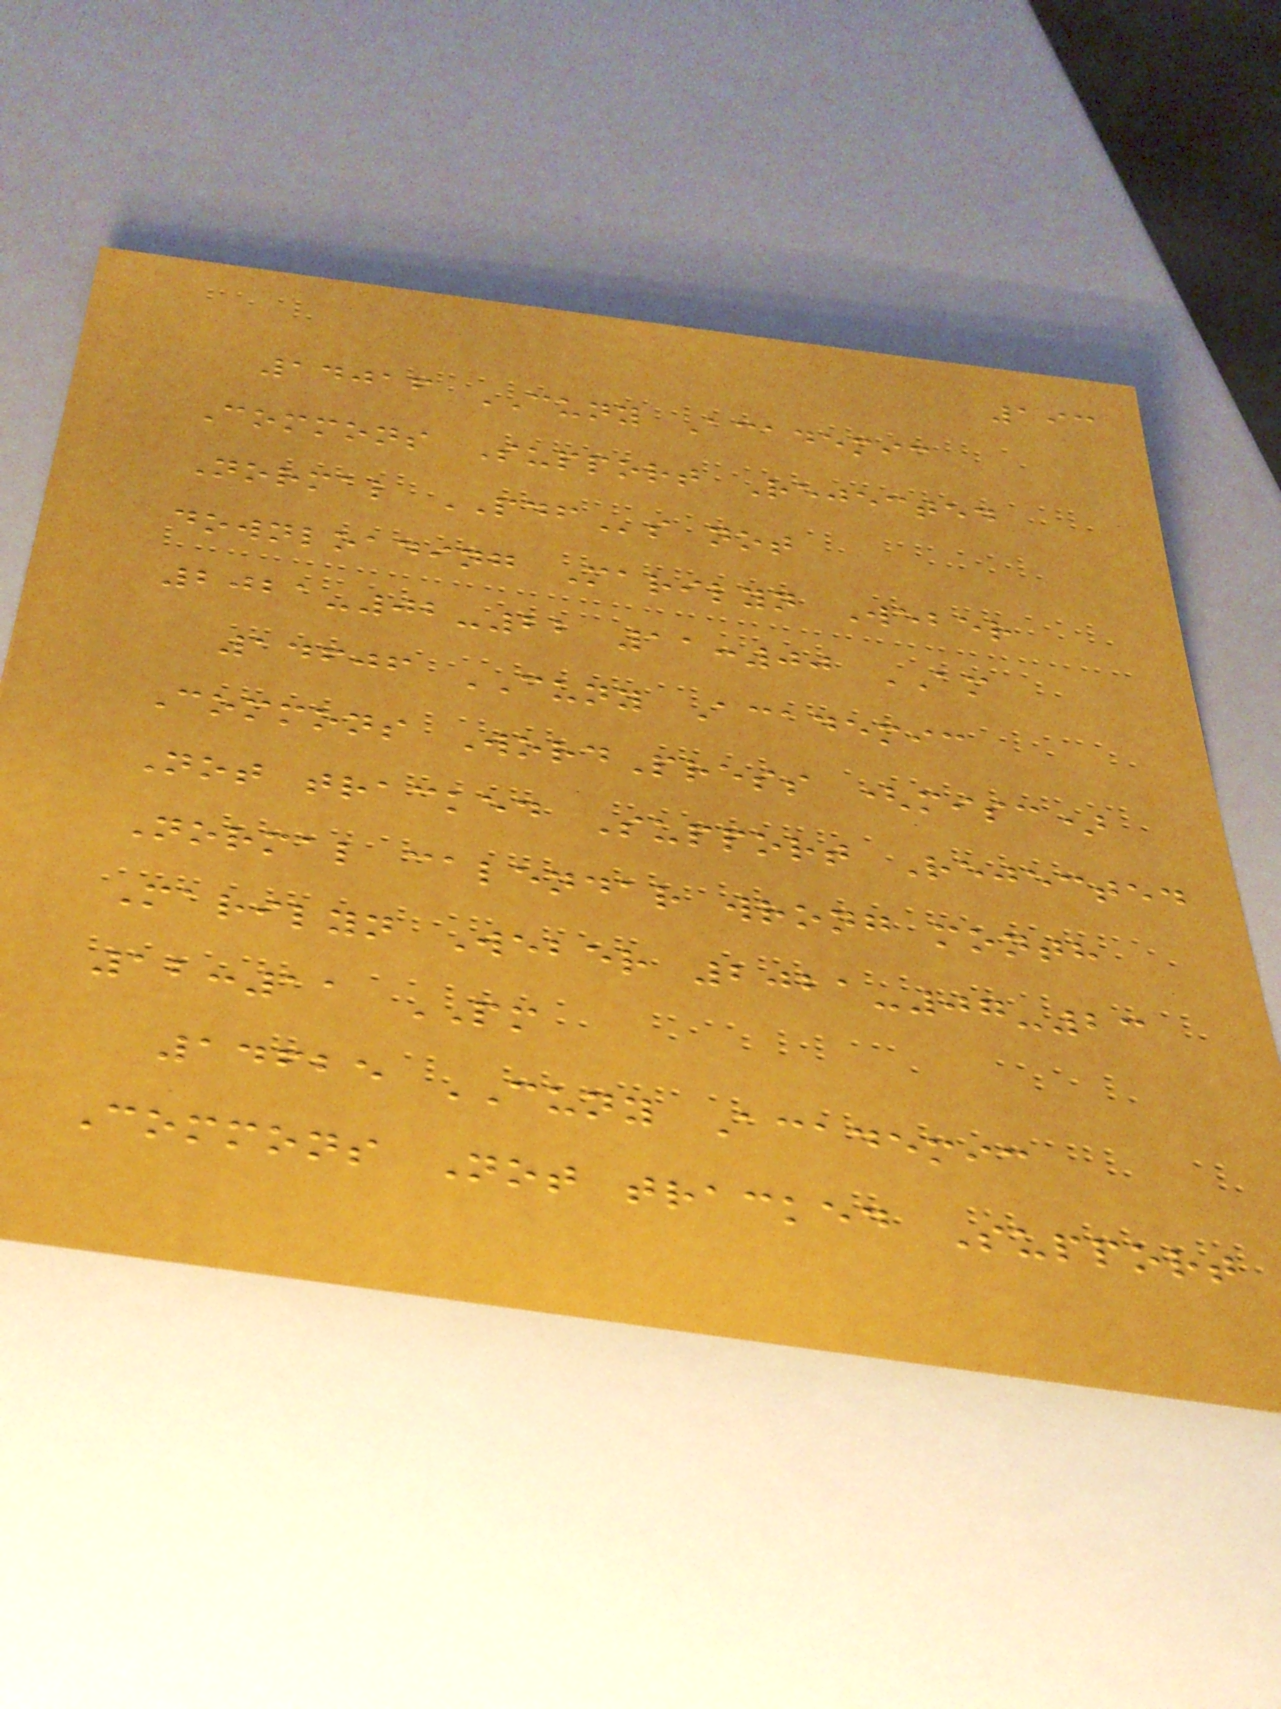193
14016 CUNY Academic
Commons Support Rejected
Normal PDFs not
downloading Marilyn Weber
2021-02-22 11:00 AM
14606 CUNY Academic
Commons WordPress (misc)
Not tracked Support Rejected
Normal calendar wrong month
Marilyn Weber 2021-07-23
12:11 PM
14625 CUNY Academic
Commons Not tracked Support
